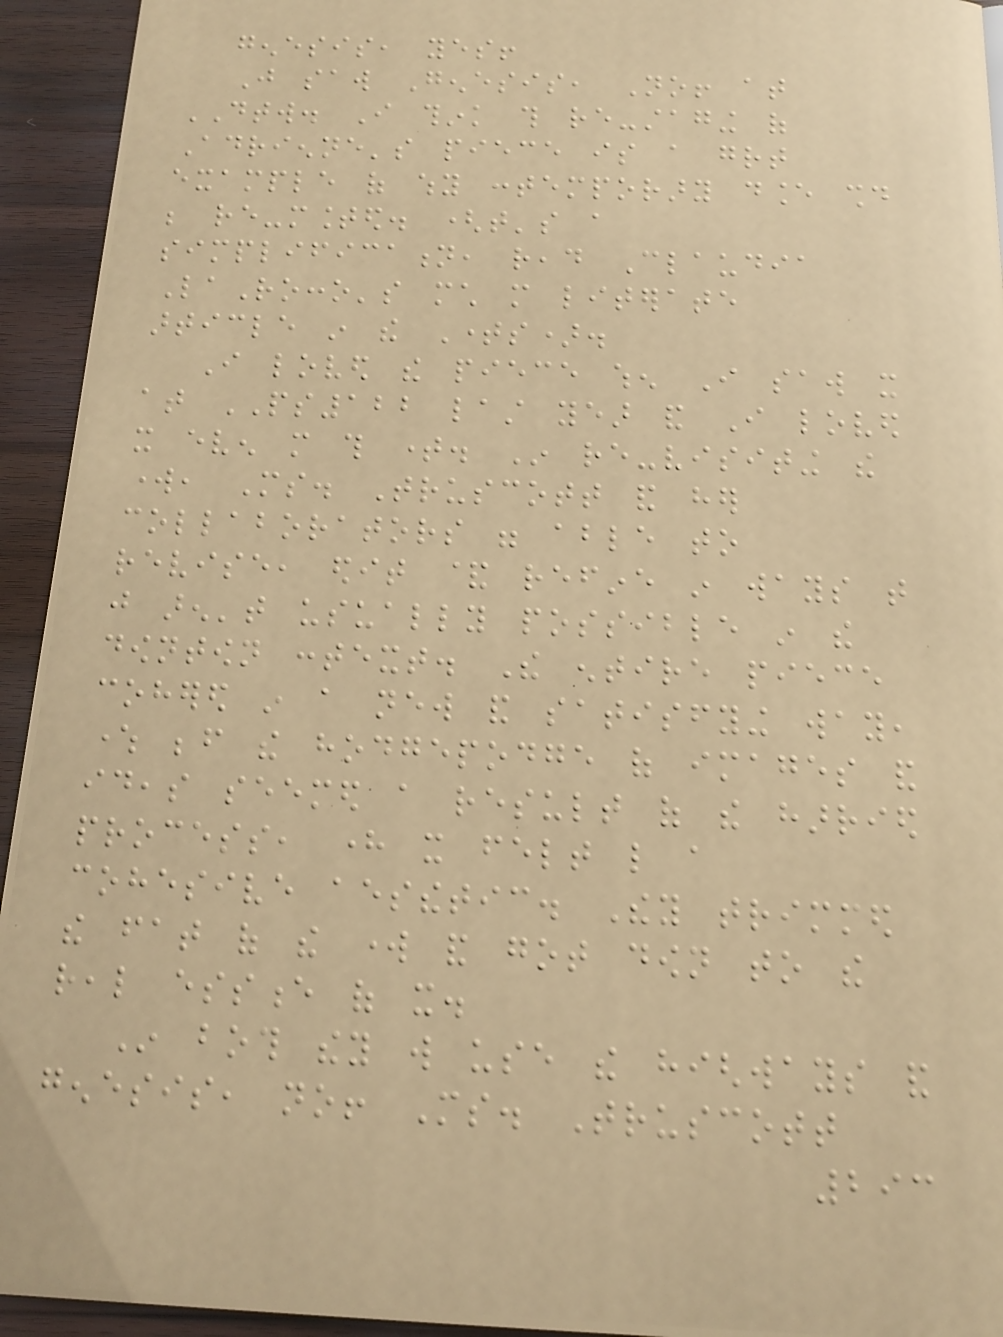genesis, yes!
Just saw Genesis, No! at
DTW. I think this re-staging of
Adrienne's piece is a great
example of why contemporary dance should
be re-mounted. (that's a
simplification, read Claudia
LaRocco's much more literate
article in the Times).
I loved the piece when I saw it
at PS122 last year and I loved
it even more this time. In re-visiting the
work, Ms. Truscott and her
collaborators were able to
revise, edit & refine in ways that
just aren't usually possible in the
downtown context. The entire piece
cohered in a new and satisfying way,
where before the hodgepodge of images and
ideas seemed a result of the harried
process, here it felt like a
cohesive aesthetic. They trimmed
the fat of the work and got down to the
real essence of it.
In both they will use the highways and
genesis, no! Ms. Truscott
293
